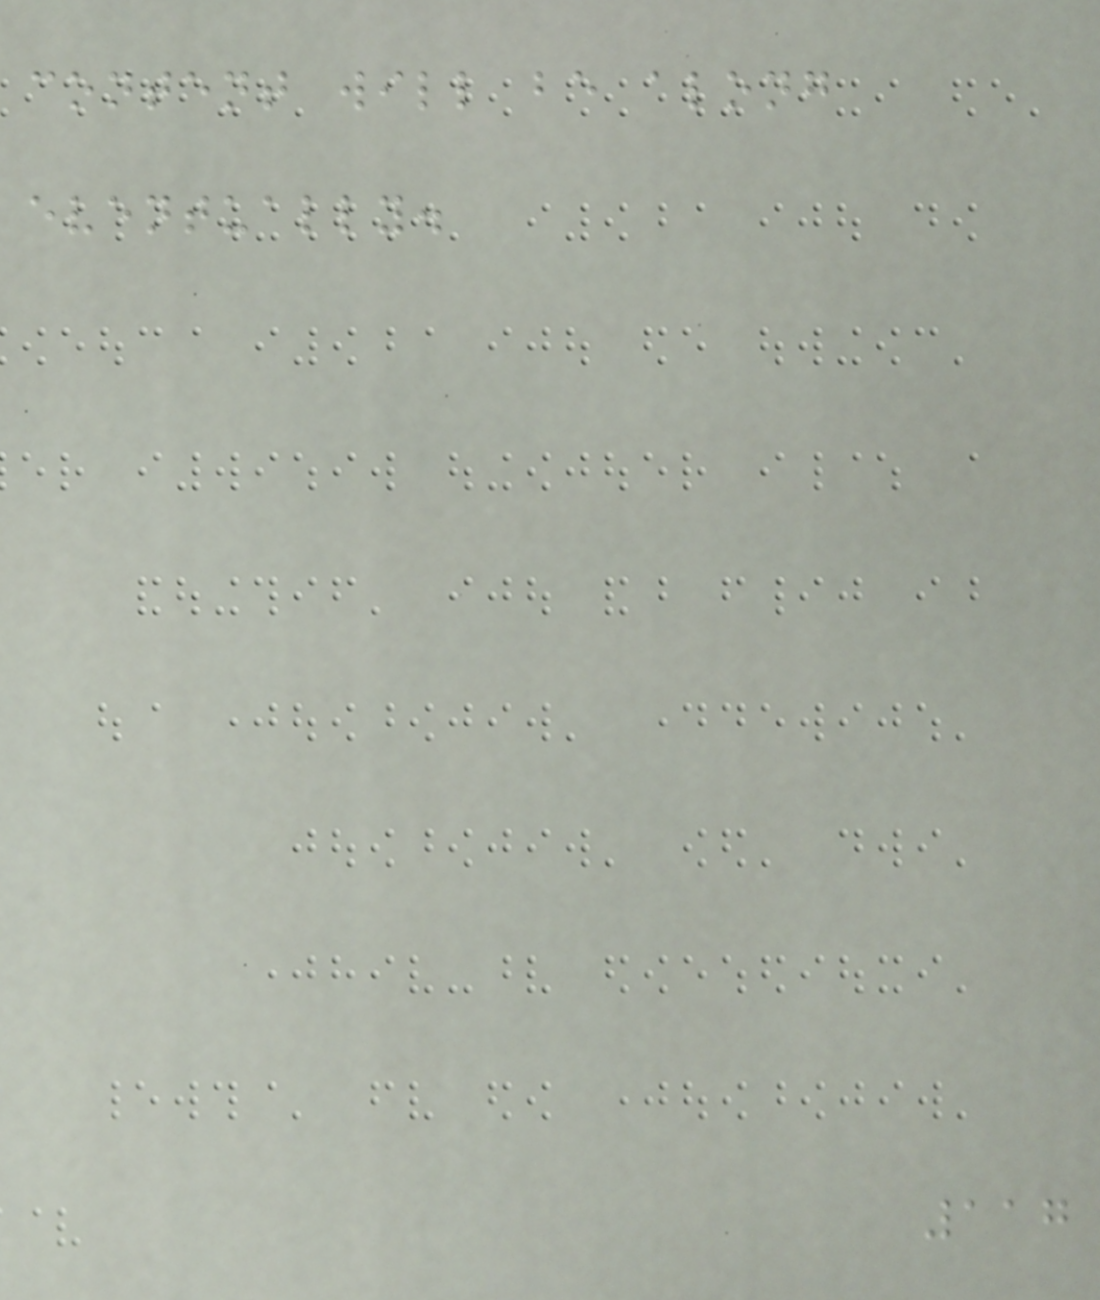content will be along
eventually.
117
